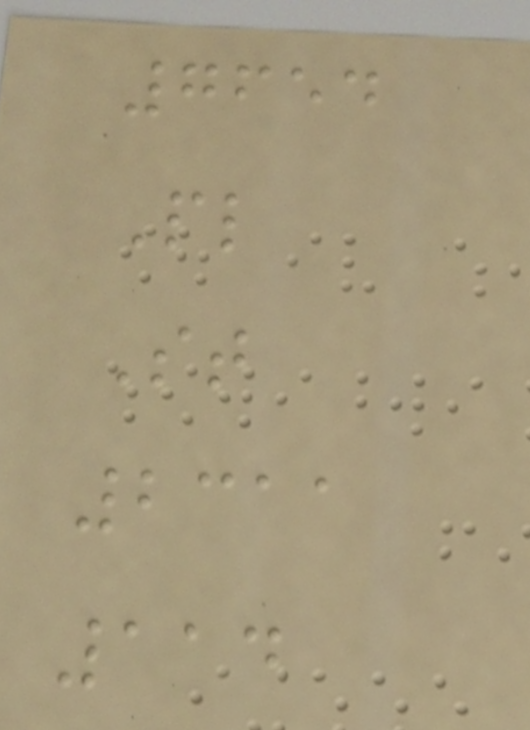7654
Pl
St
2311
114
